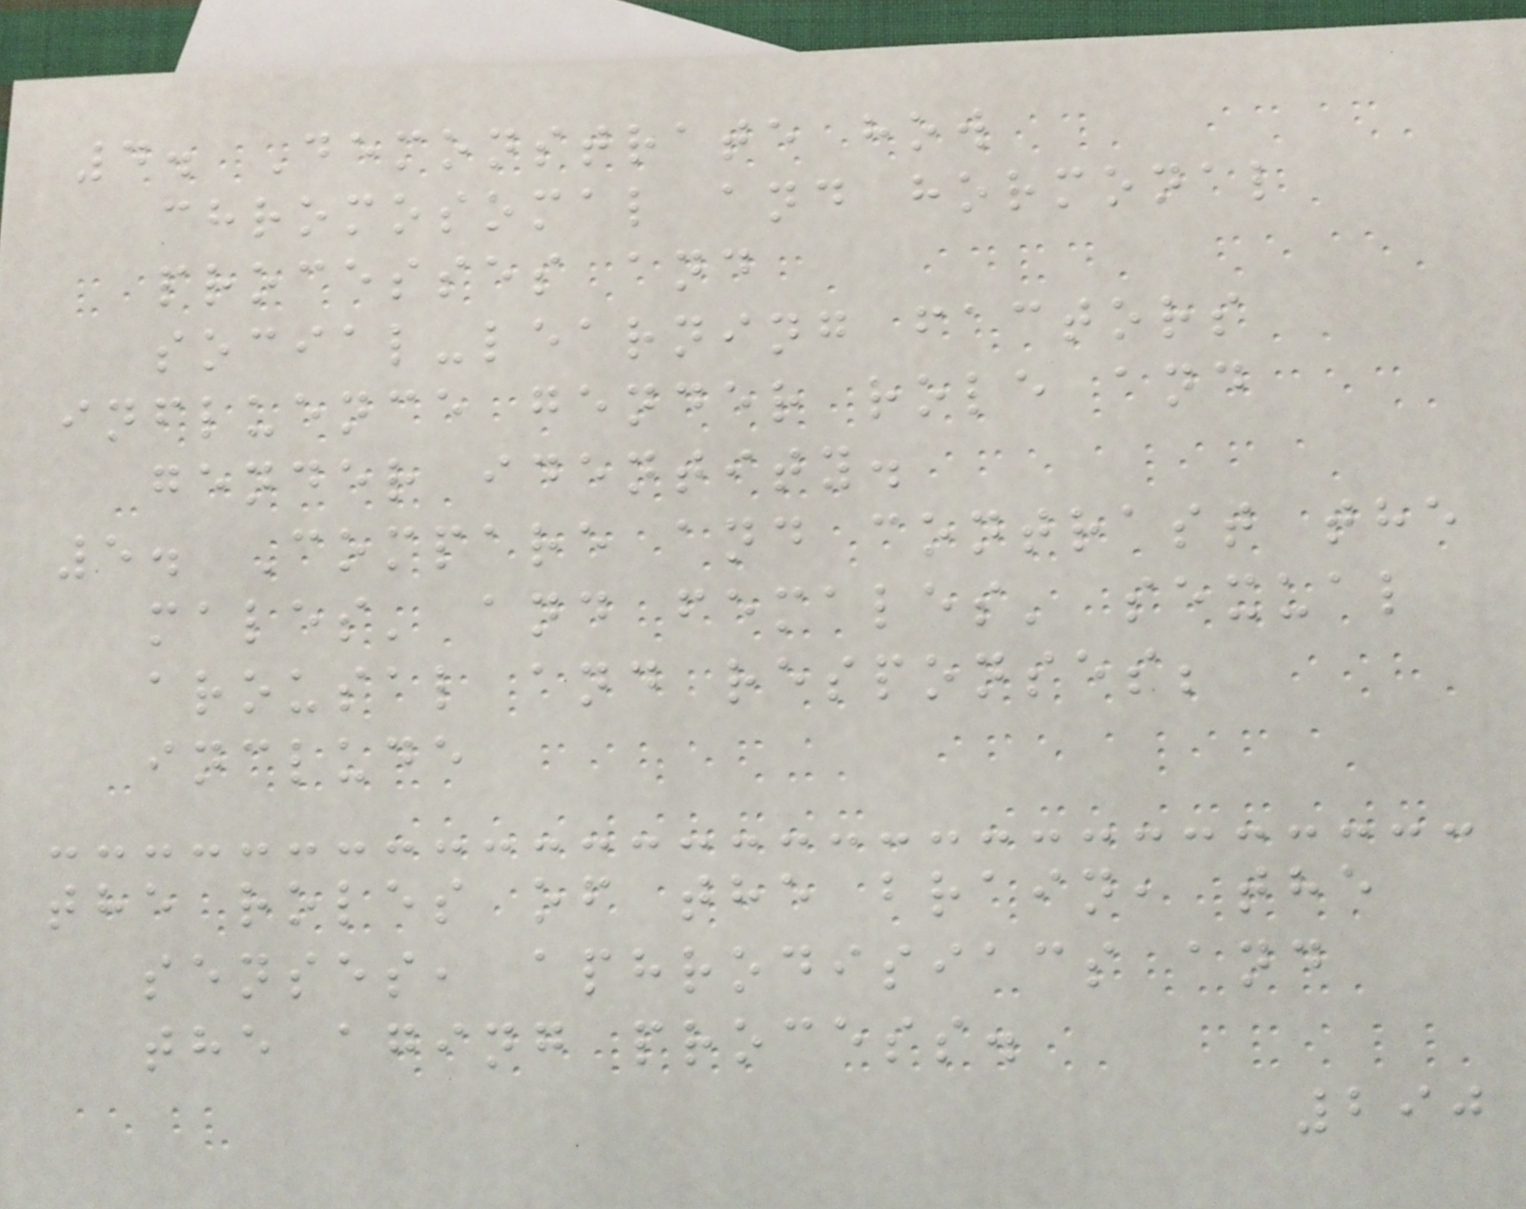4. Demonstrate how
chromosomal and hormonal
processes and
social-learning factors
influence gender role and
gender identity.
5. Compare and contrast the
males' and females' sexual
arousal and responses;
include
the roles of the brain, the
senses, aphrodisiacs and
the aging process.
290
